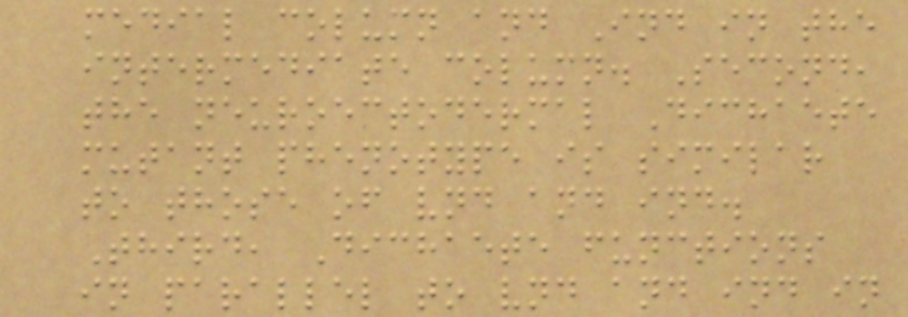medial column and Ind in the
intermediate column. Second,
the neuroectodermal Dichaete
mutant phenotype is similar
to those of vnd and ind.
Third, Dichaete functions
in parallel to vnd and ind in
